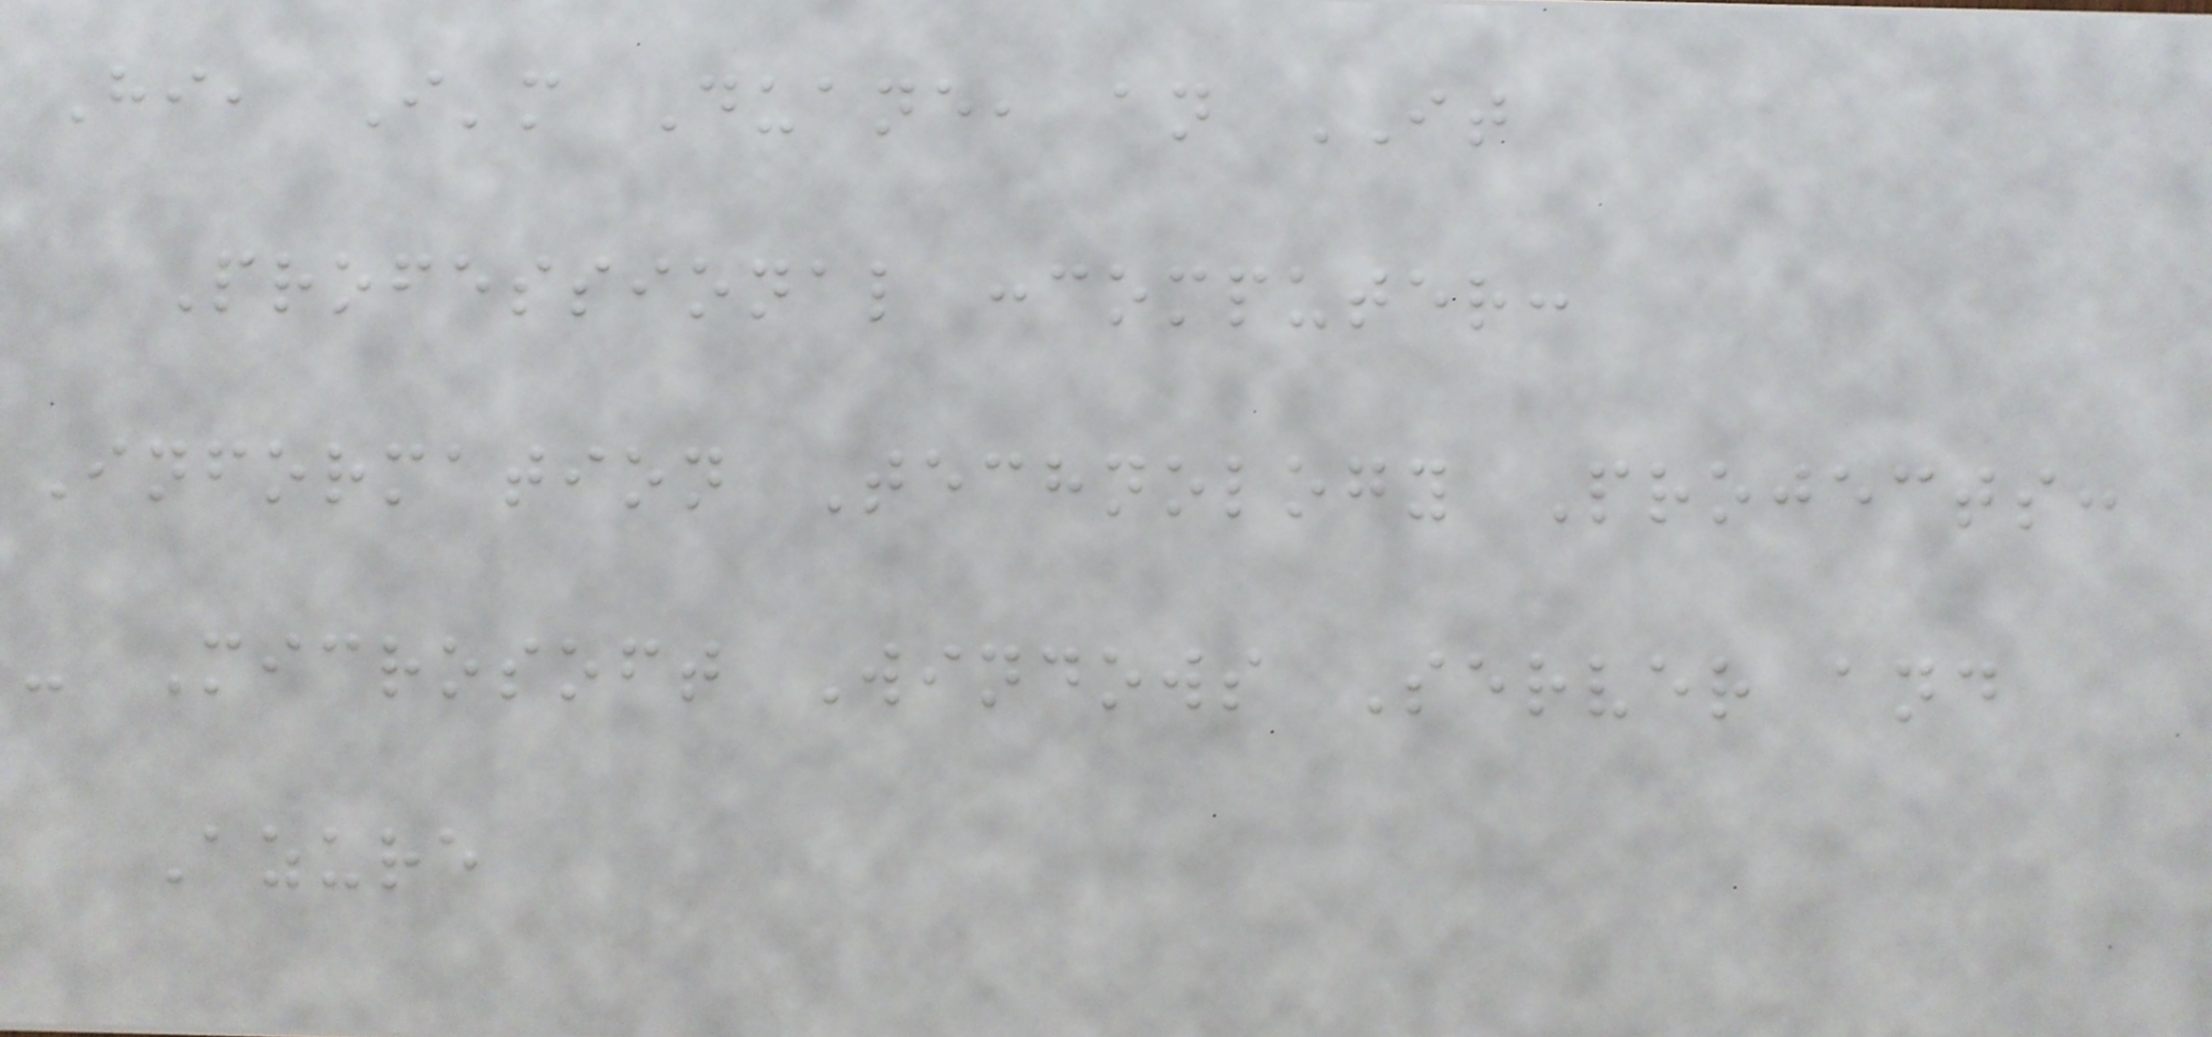Hi, I'm Duane, an IT
Professional :computer:
Information Technology Projects:
- Microsoft Windows Server and
Azure
